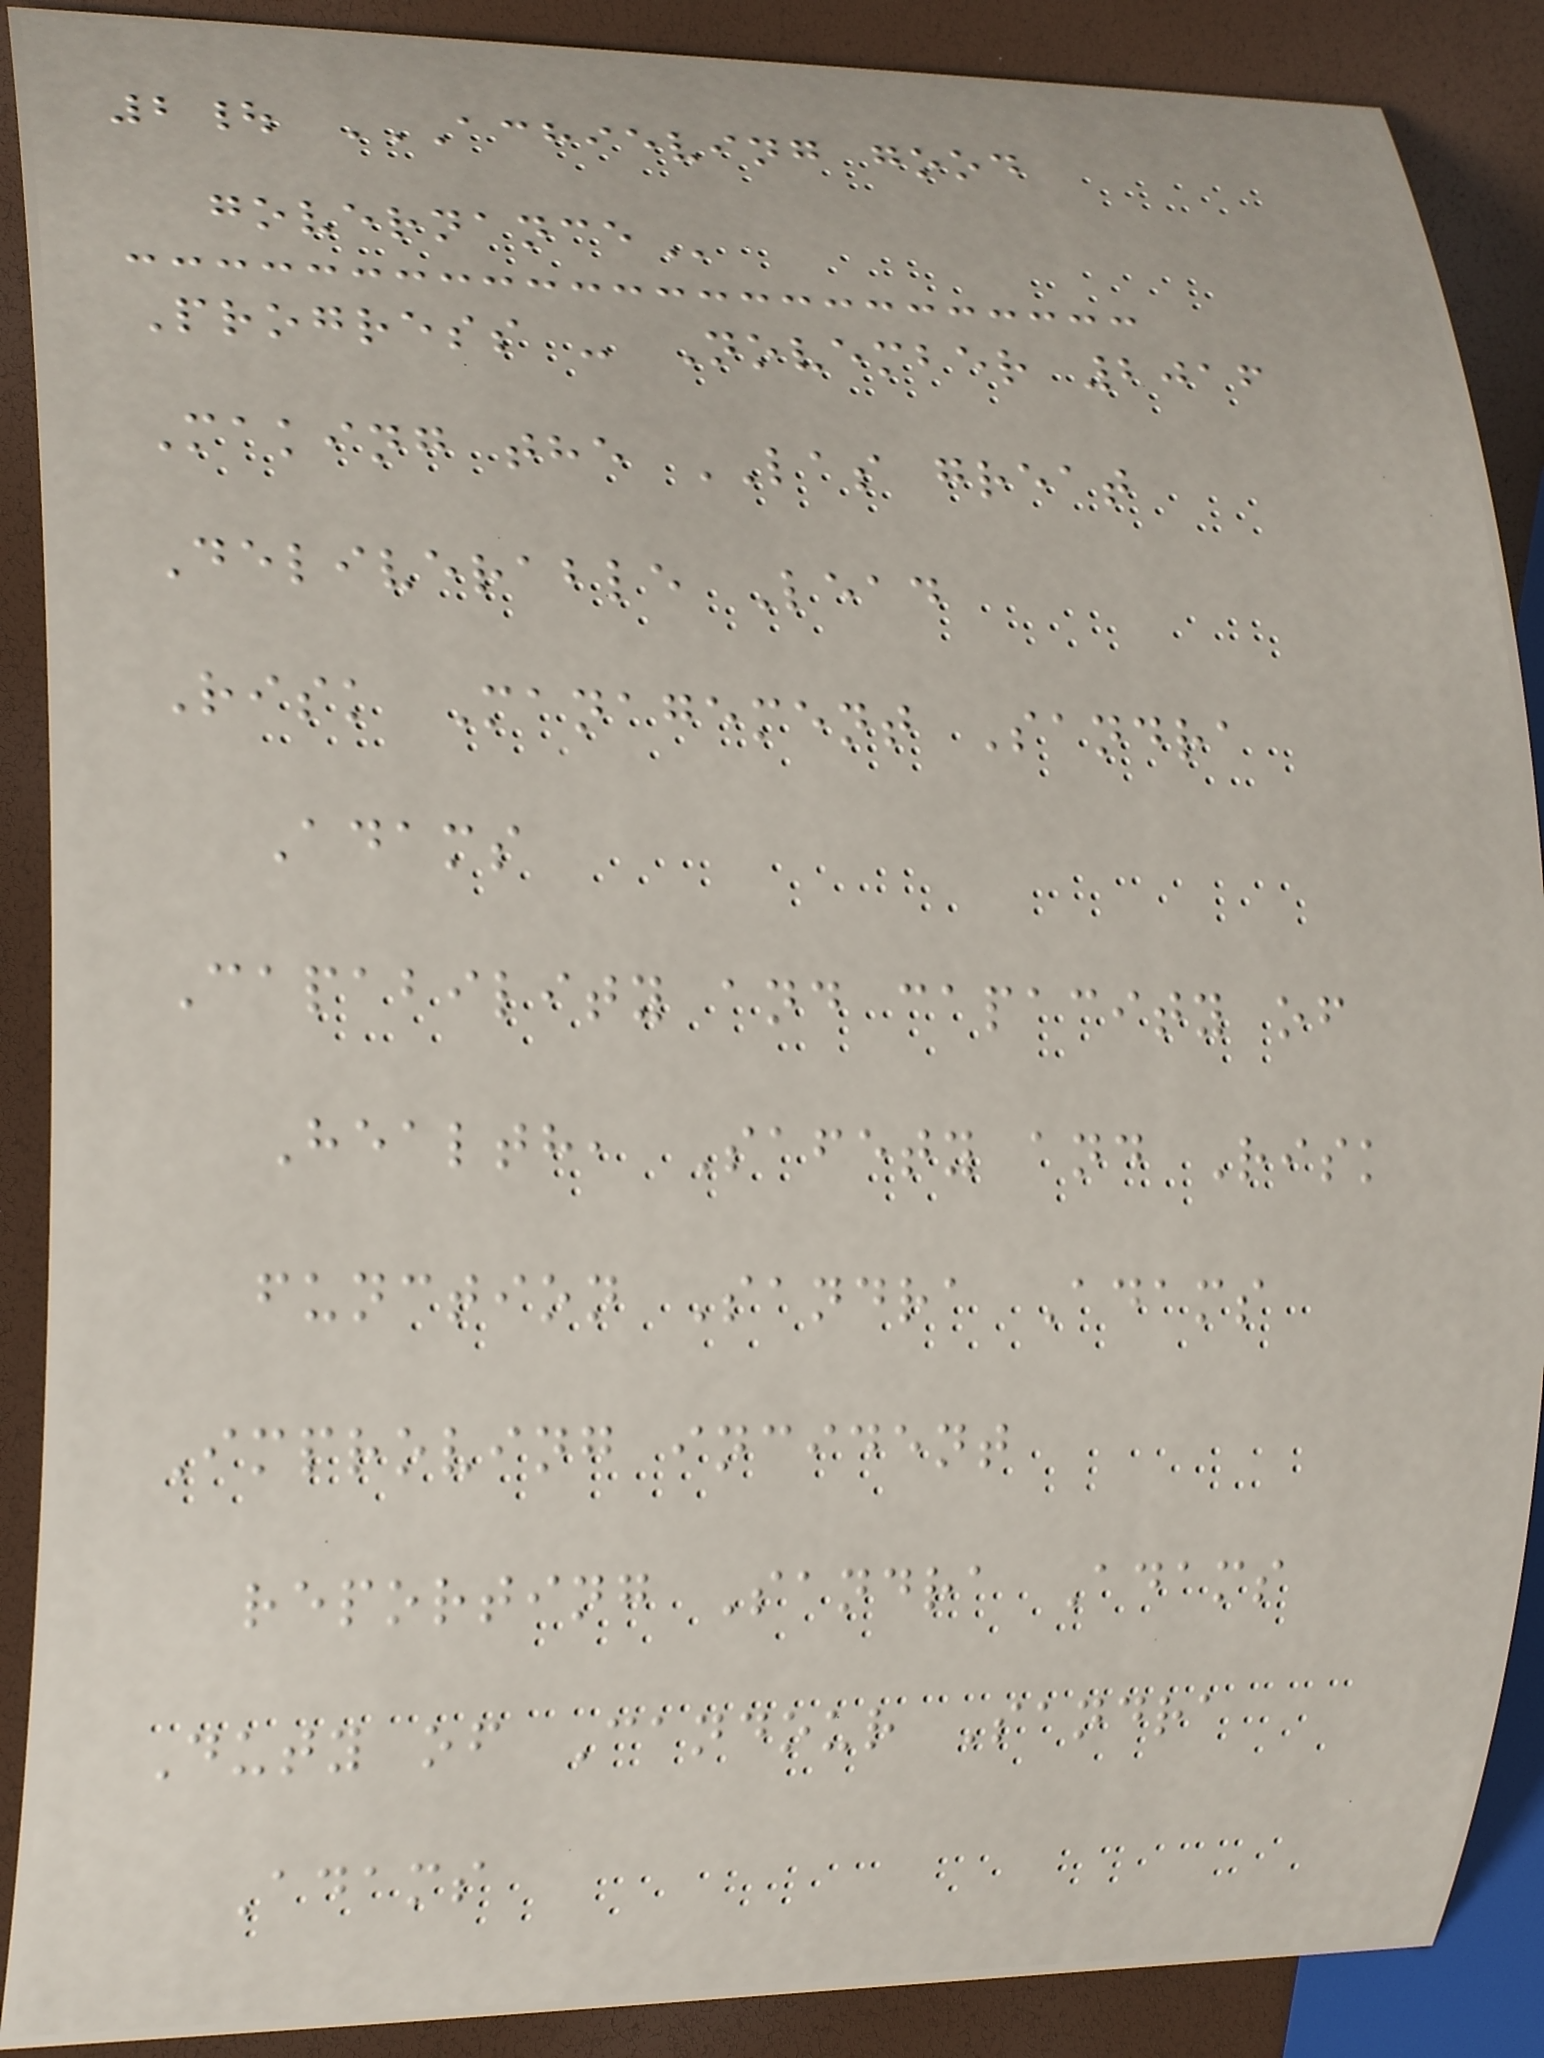2| ACHIEVING GOOD
GOVERNANCE
Progress - November 2016
Making the LAS great
Deliverable Lead
Risk Management Sandra
Adams
Capability and capacity of
Health, Safety and Risk
function Sandra Adams
Improving incident
reporting Sandra Adams
Duty of Candour Sandra
Adams
